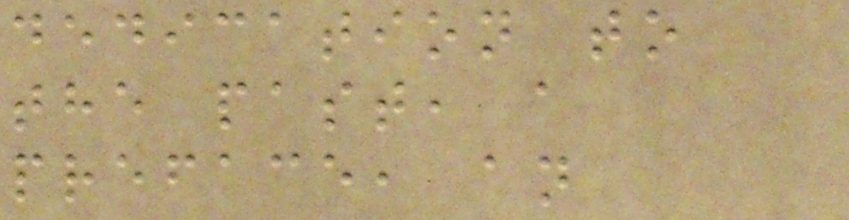dedication to
the past, a
preface, an
